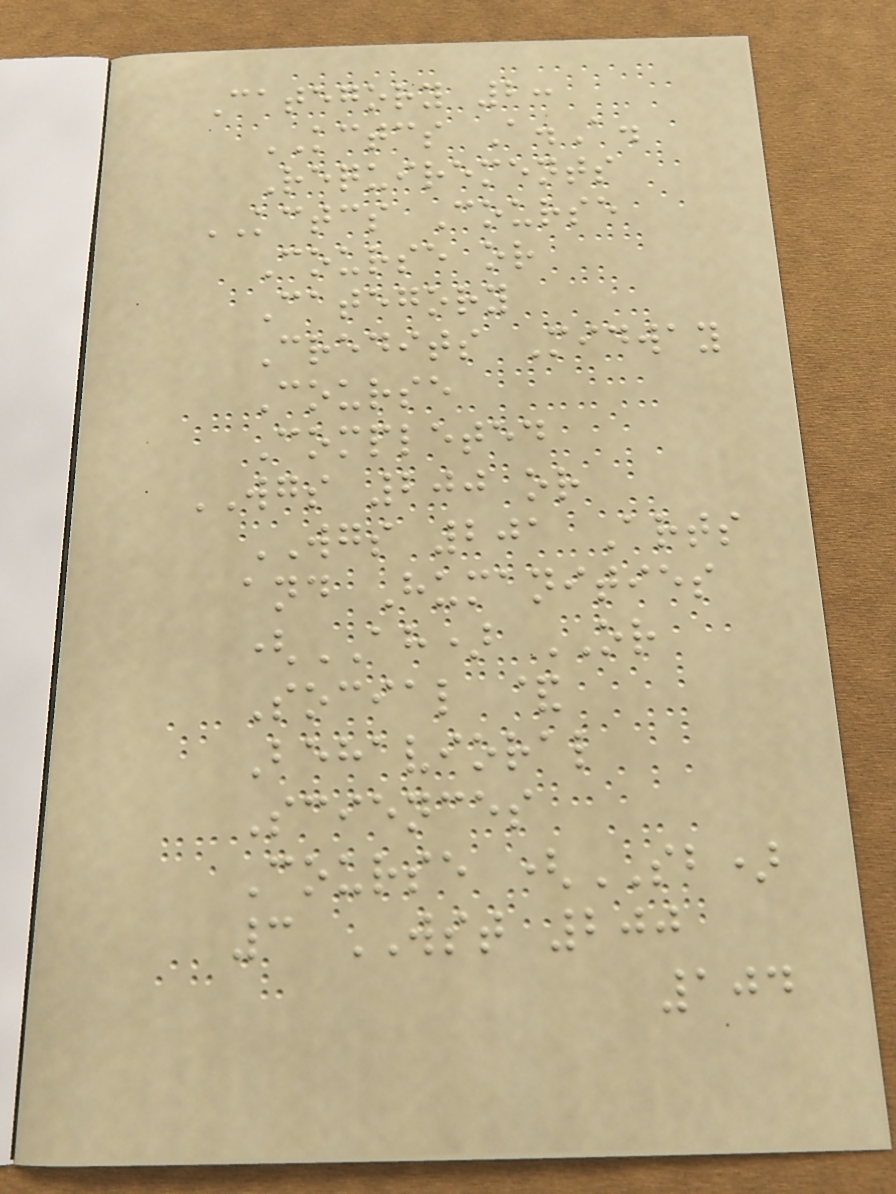Category 2:
KCTCS A.A.
Requirements
KCTCS Course
Course or
Category
Credits Midway
Course
Completed
WGS 200 or
WGS 201 Arts
and Humanities
(AH) OR
Social &
Behavioral
Sciences
Course (SB)
3 WST 200
104
